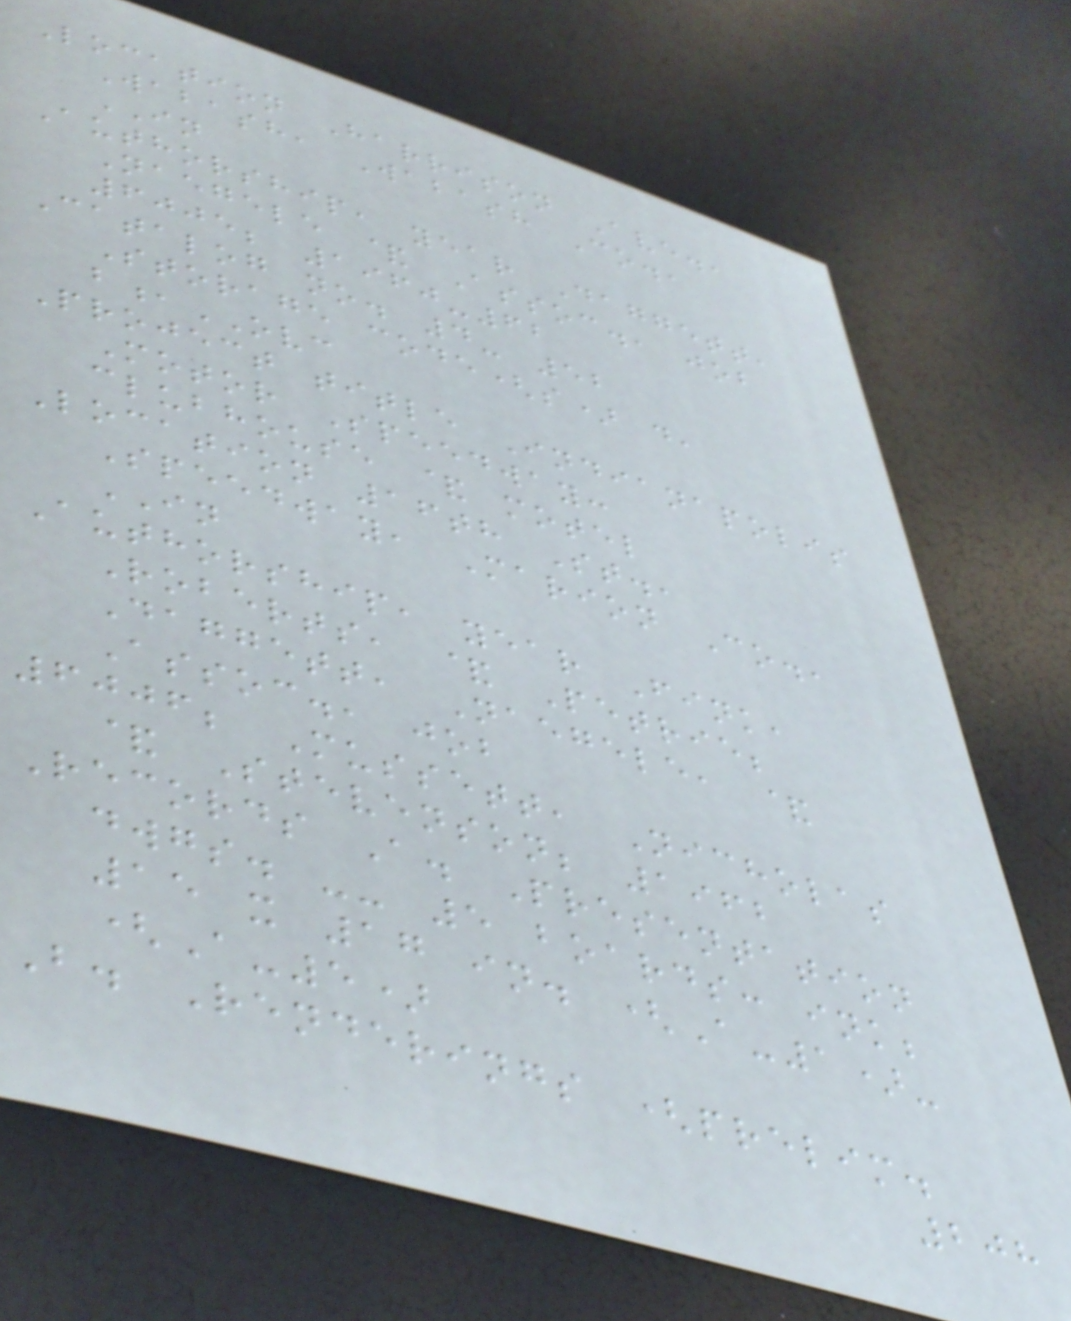Location Harrison Ave.,
Wabash, Wabash Co.,
IN
Authorship, year Daggett,
Naegele & Assoc., job
6005; 1960-62
Catalog no. 4- 52
Storage code(s) d,
b,OVC
Project title Indianapolis
Motor Speedway:
clubhouse & motel
Location 16th St.,
Speedway, Marion Co.,
IN
Authorship, year Fink,
Roberts, & Petrie;
Daggett, Naegele, &
Assoc., job
6006; Mussett, Nicholas
& Stevenson; 1962
Records A. Presentation
dwgs. -- 5 boards: ink;
15 x 17 in. (A-1)-
(A-5)
B. Renderings (prelim.
208
